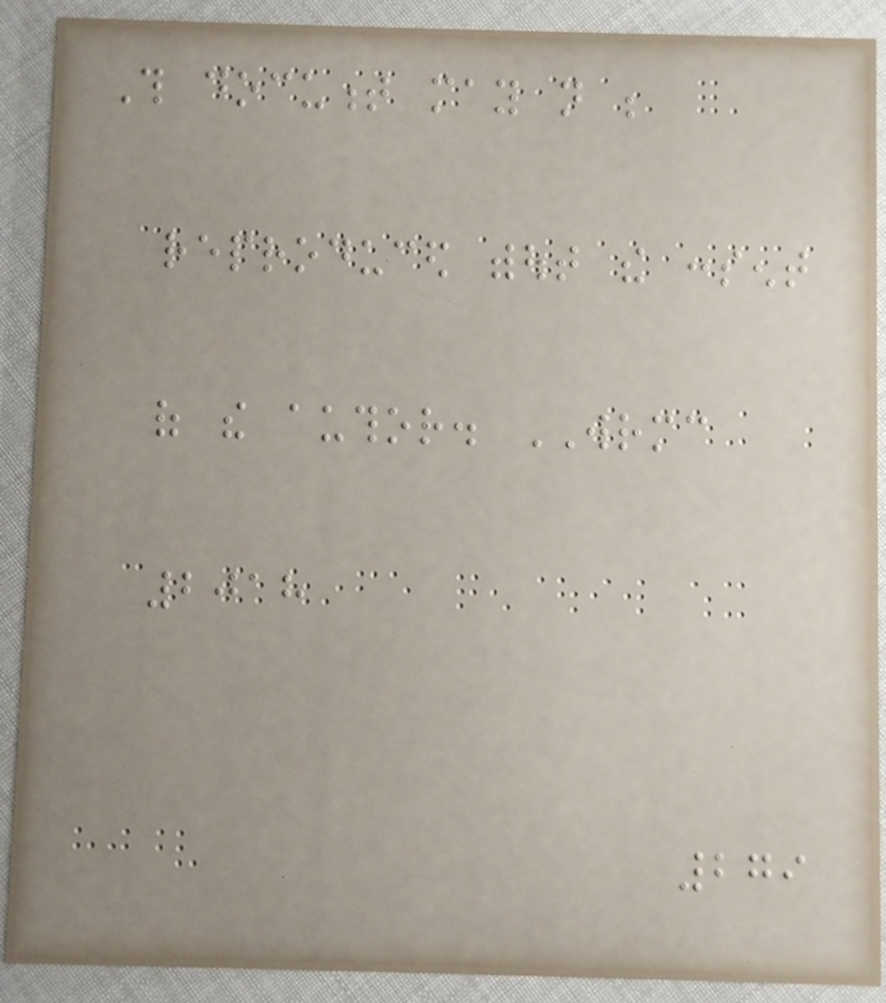This document may not be
reproduced without the consent
of the author. WRMC
2018
279
